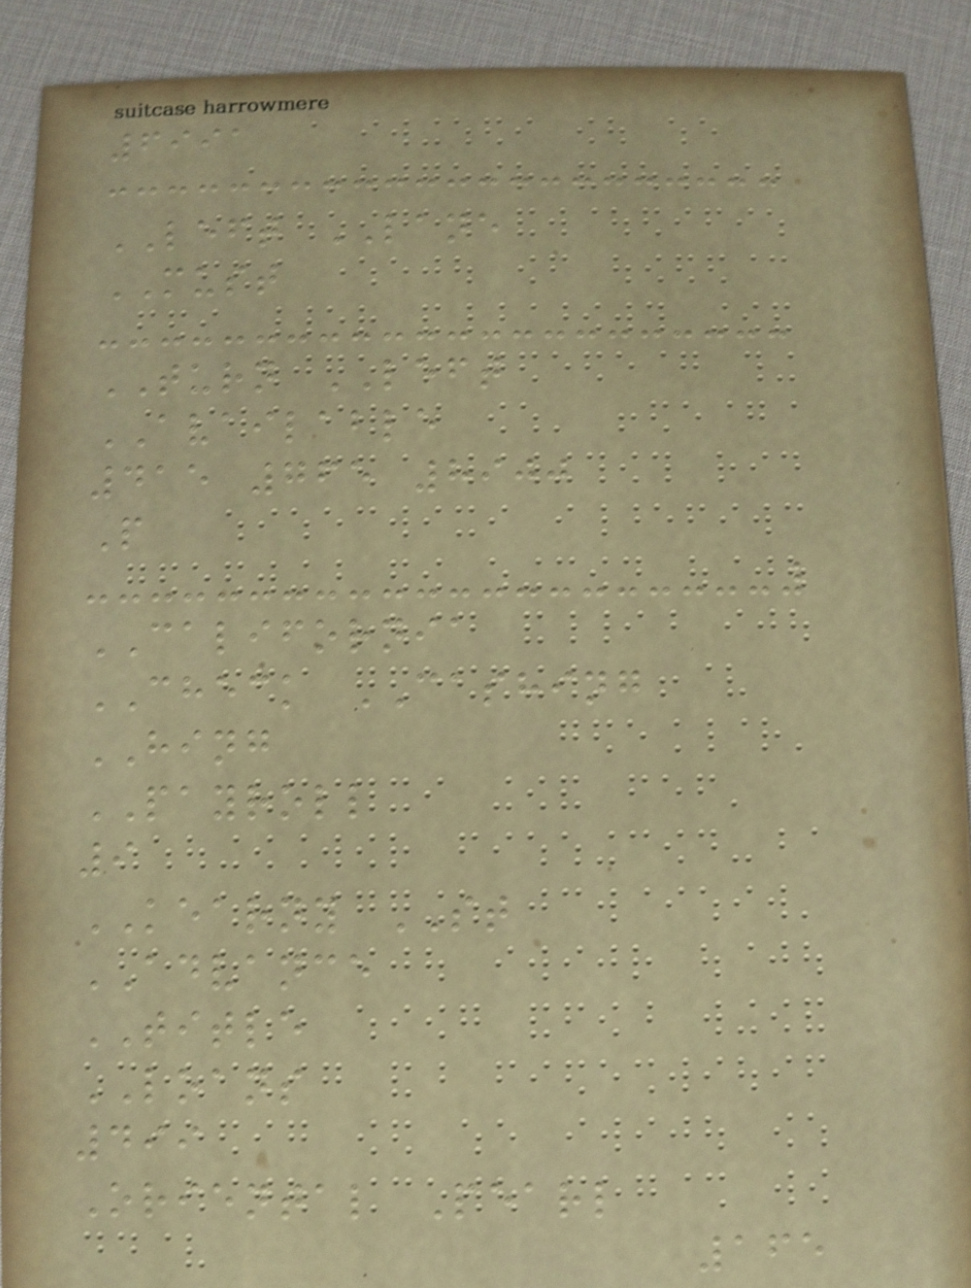6991
LEFT LANE
MUST
TURN LEFT
AVAILABLE
415 765 8900
P
CALIFORNIA
CHECK CASHING
HING
PAYROLL
9
KEARNY ST
ADVANCE
TITLE
LOANS
499
Oriental Pearl
165
